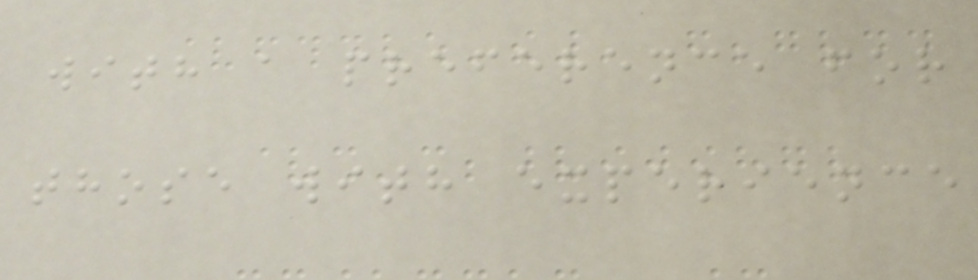with a preference for
those with experience
